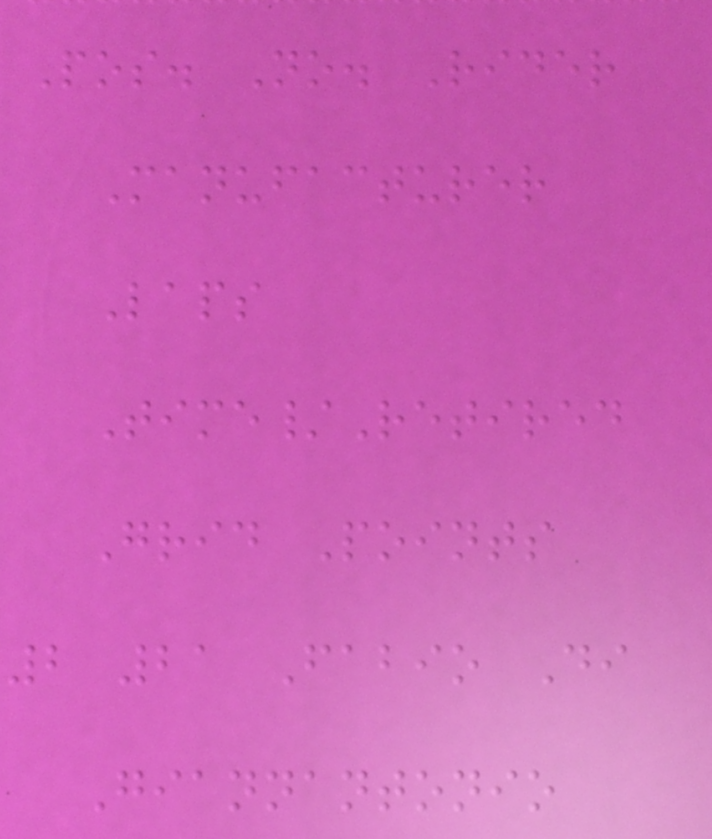Pos. No. Rider
Manufacturer
Laps
Time/Retired
Grid Points
2 21 Fabio Di
Giannantonio
